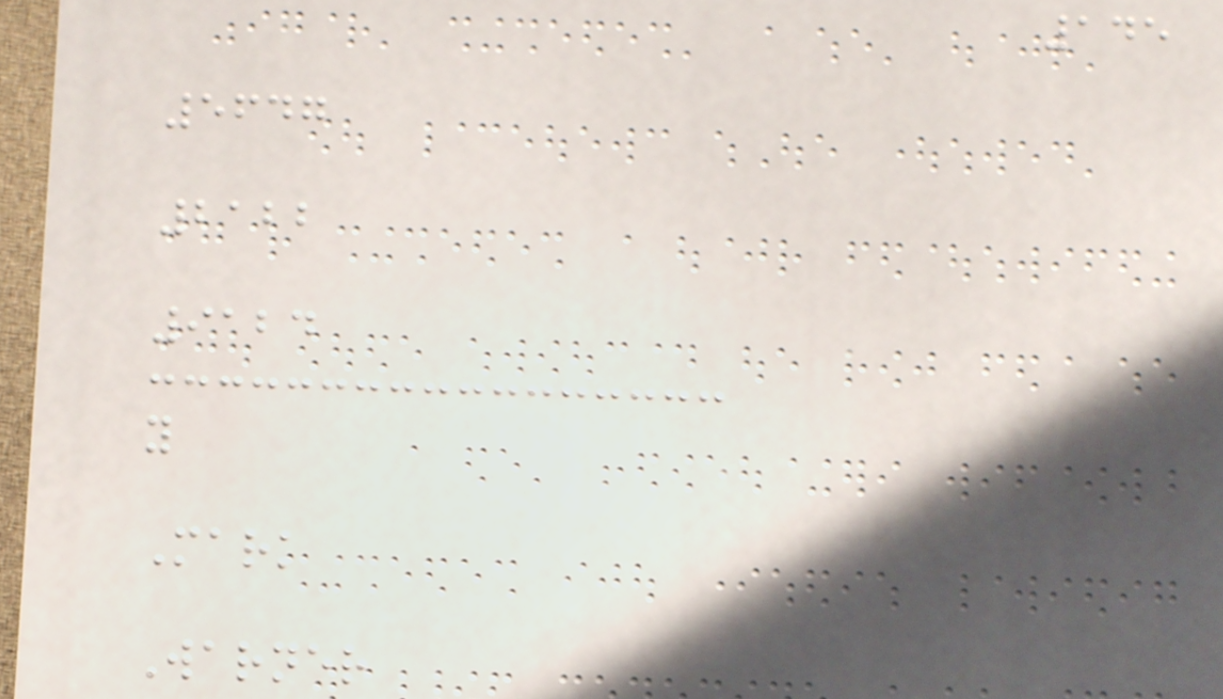145
5647
2122
9124
y
Mark
Warner
